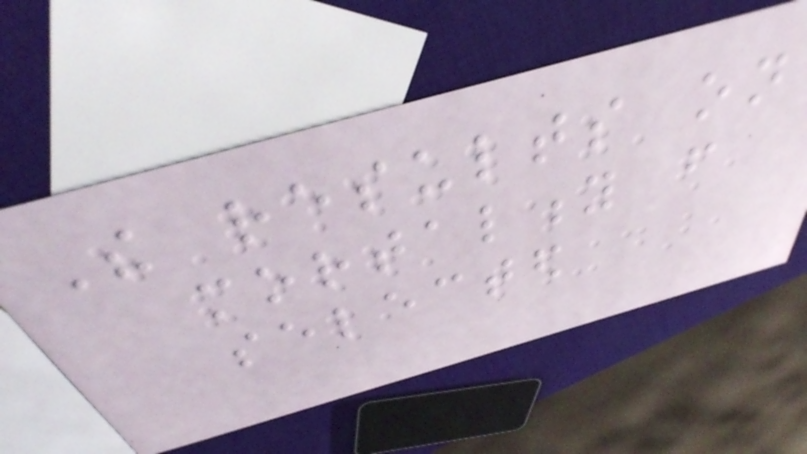The results on
mortality from
selected
